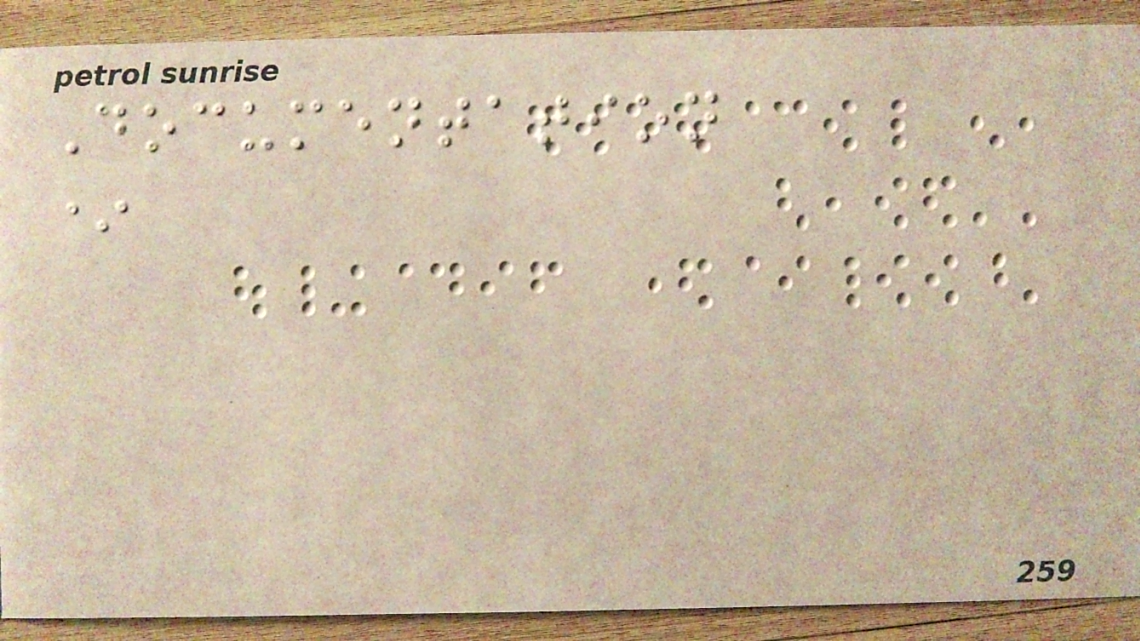Documentation
*
